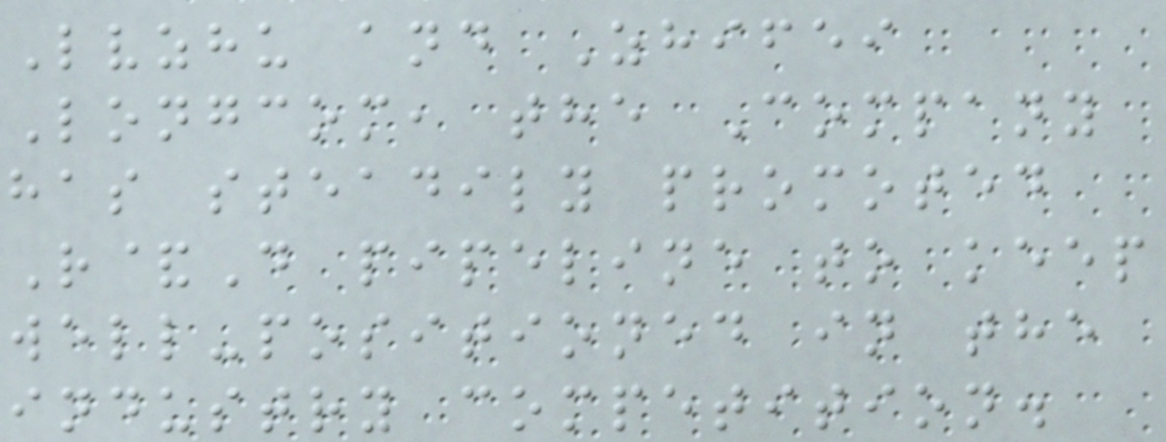Lvzhu and Zhifei
Longcom, the Company
has steadily promoted
R&D pipeline to keep
well-positioned in the
industry competition.
